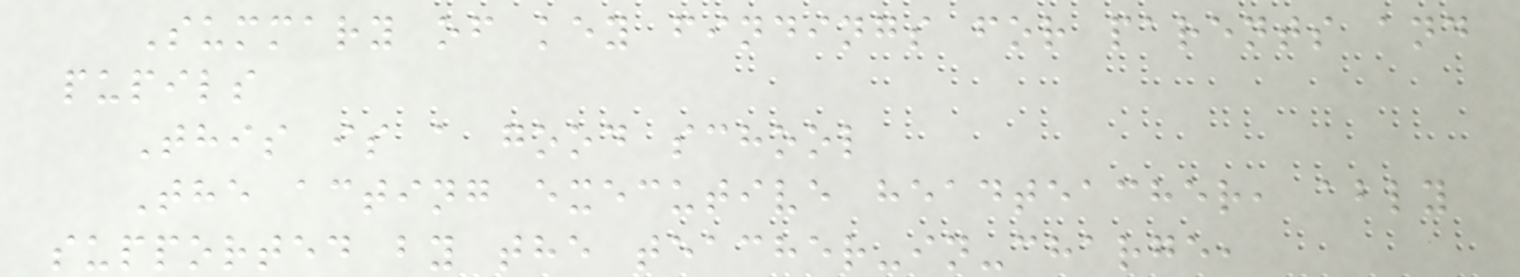Summary of key findings for parents and
pupils
This is a good school
The acting executive headteacher, ably
supported by the teacher-in-charge,
